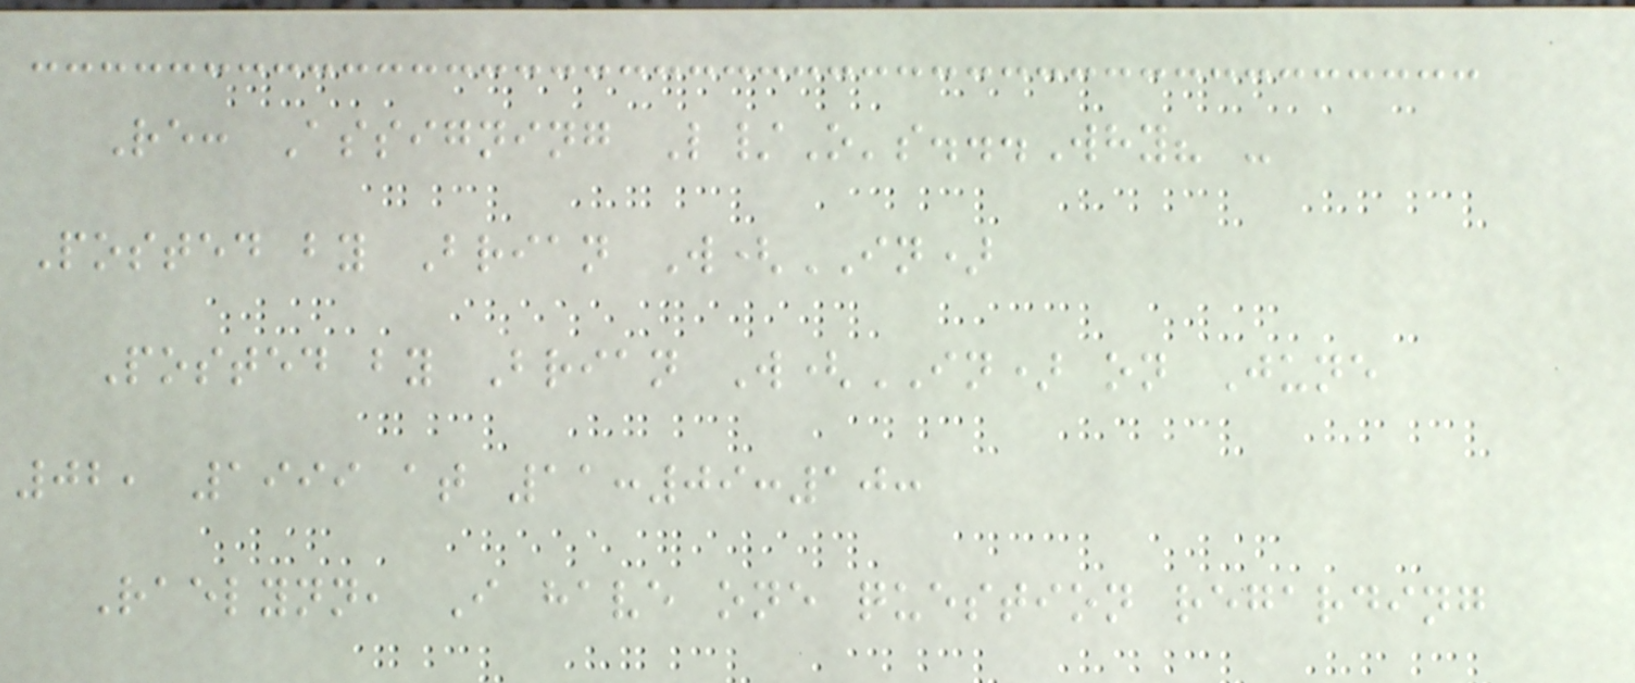Re: Assigning L/O's...Why? -
Posted by Brian W(IN)
Posted by Brian W(IN) on June
02, 1999 at 11:09:10:
Raelynn, I have one question regarding
